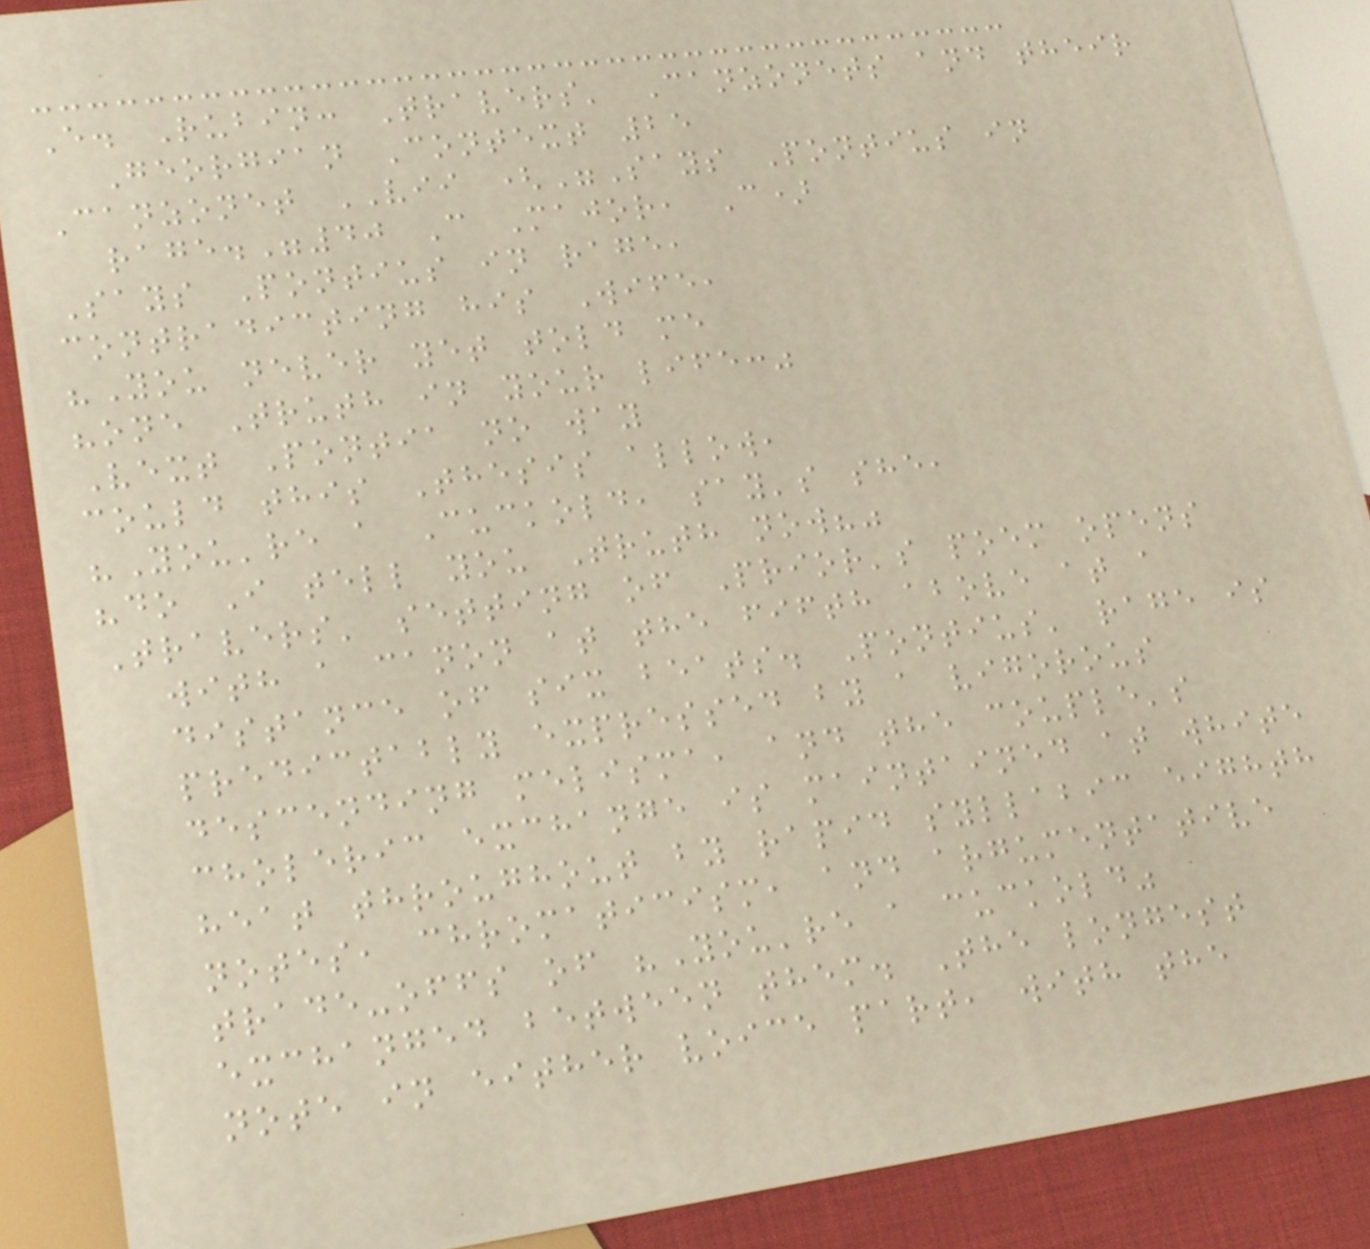E. Rubin: Travers' Canzonets and their
Georgian Context 25
Canzonet VII ("Says Pontius in
rage."40 C Major, C)
Says Pontius in rage,
contradicting his Wife,
"You never yet told me
"one Truth in your life:"
Vext Pontia no way
could this Thesis allow,
"You're a Cuckold, say's she,
"do I tell you Truth now?"
Travers' setting of Prior's poem opens
with a canon at the fifth above at a
distance of six beats. Pontius' rage is
predictably expressed by a vigorous
descending melisma, and the couple's
choleric exchange is maintained at white
heat throughout by rapid syllabic eighth
notes, chromaticism, and argumentative
trade-offs of "You're a cuckold"
exchanged between them. The longest
note in either voice part, with the
